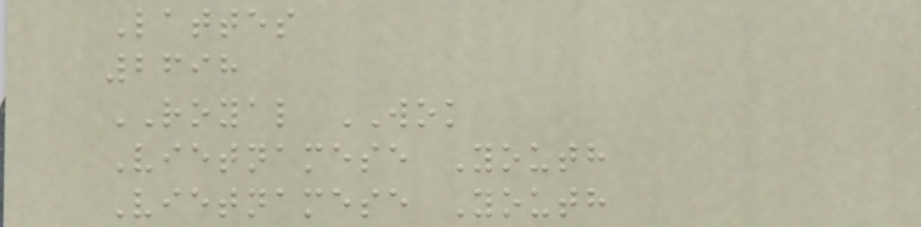Lattes
2698
ROYAL WOK
Vietnamese Youth
Vietnamese Youth
